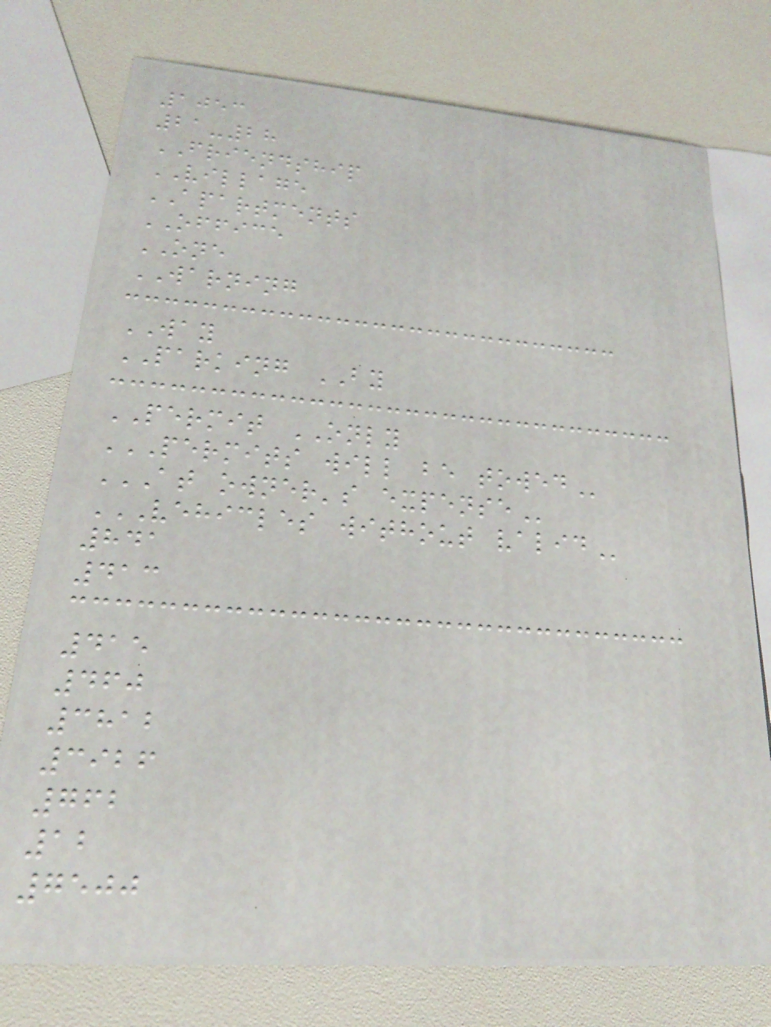1053
21-28
FRIENDSHIP
VILLAGE
APARTMENTS
OFFICE
ONE
WARNING
WAY
PARKING BY
PERMIT ONLY
PERMITS WILL BE TOWED
AT OWNER'S EXPENSE
VEHICLES WITHOUT VALID
841
413
415
460
3812
3926
762
12
7500
